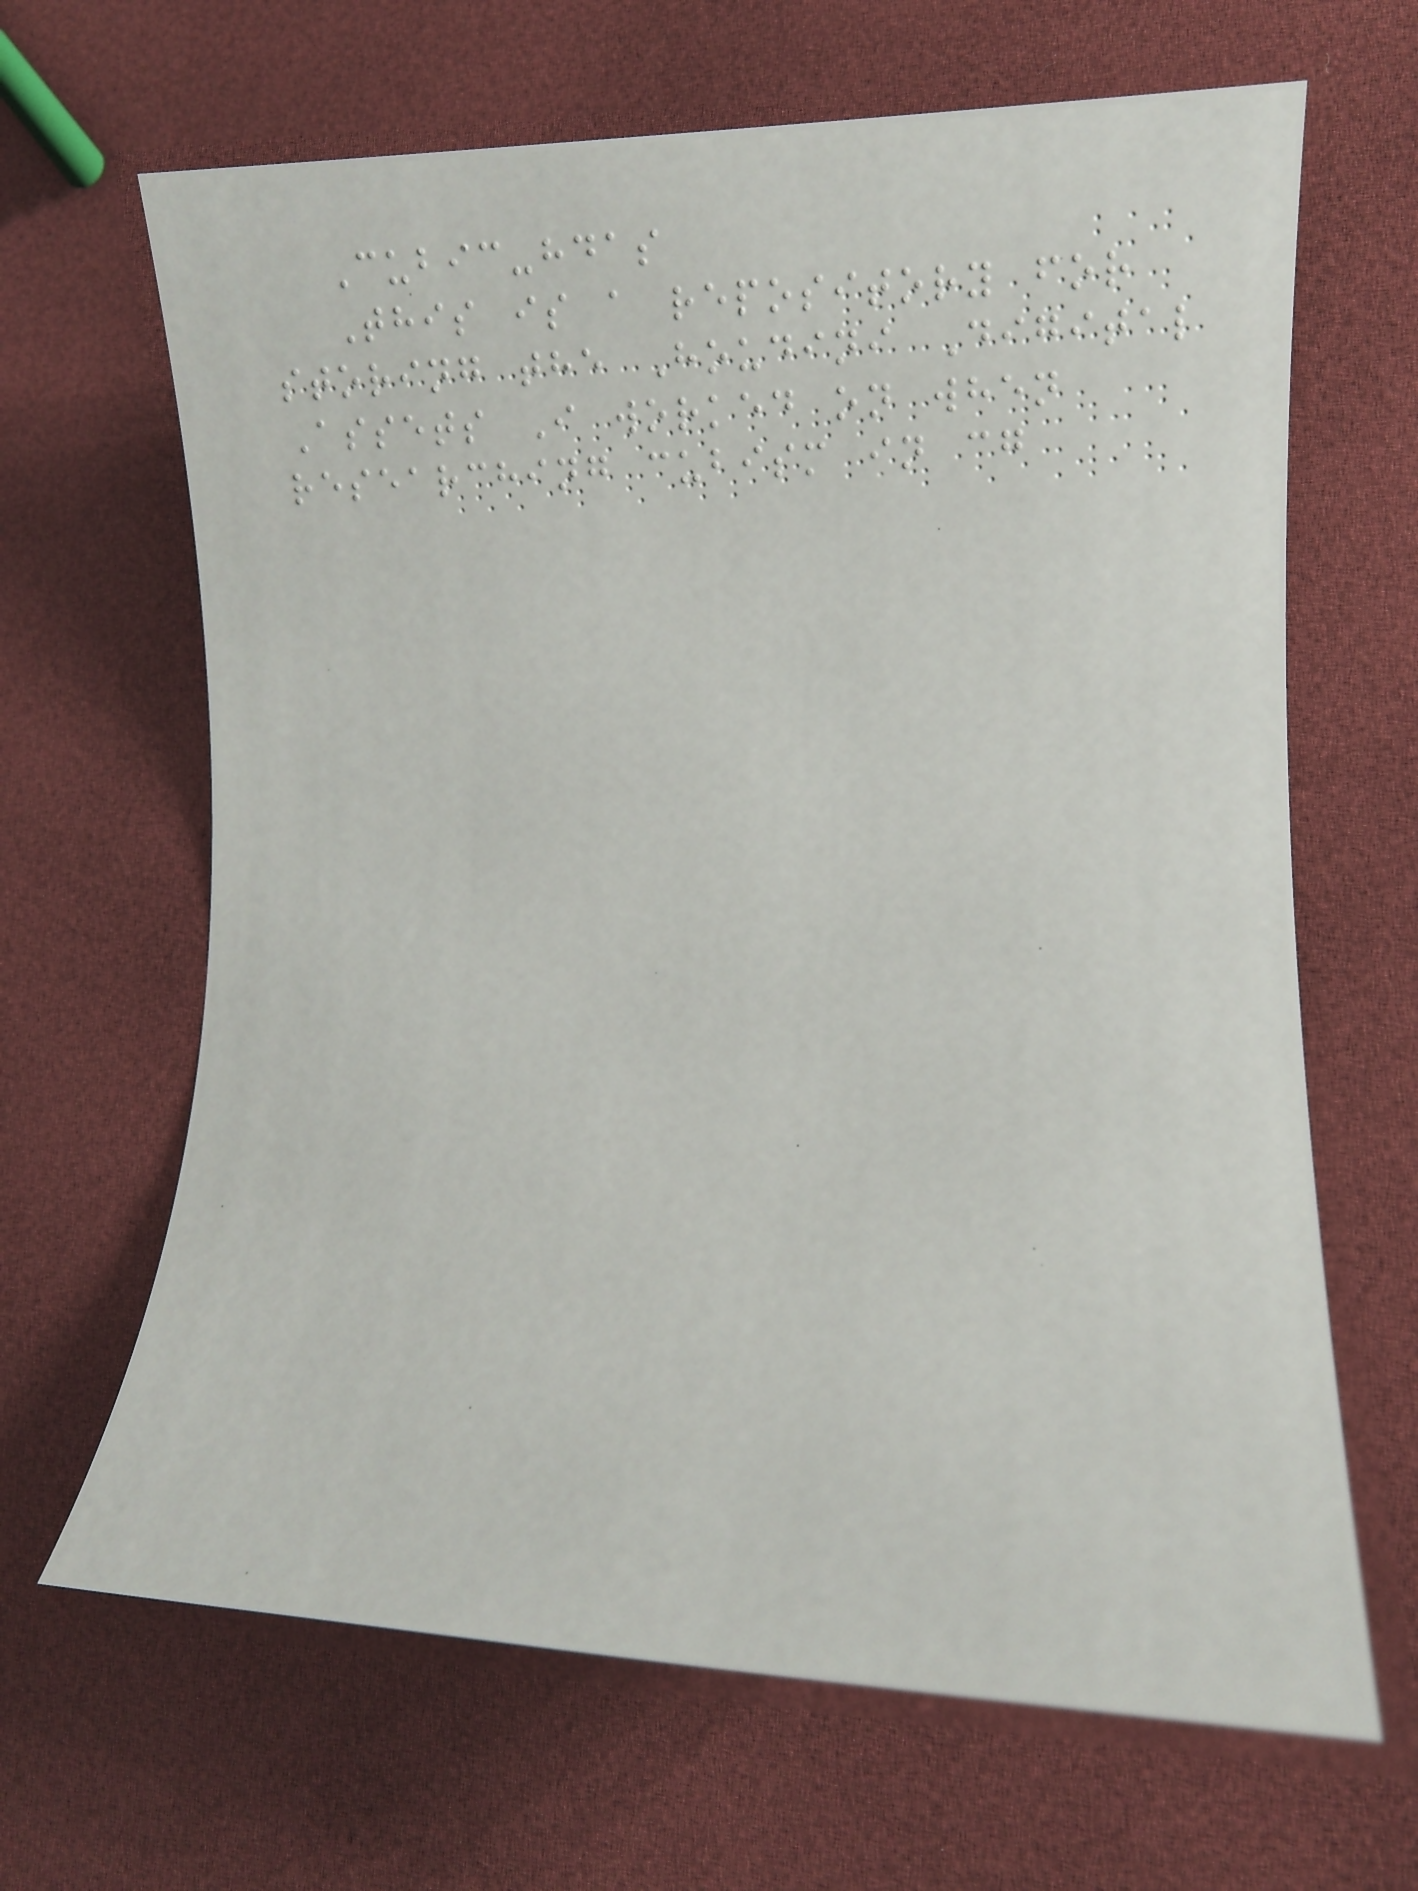Cubic-hdas
This is a repository for
storing the Houdini Digital
Assets I worked on when
researching cubism in cg
